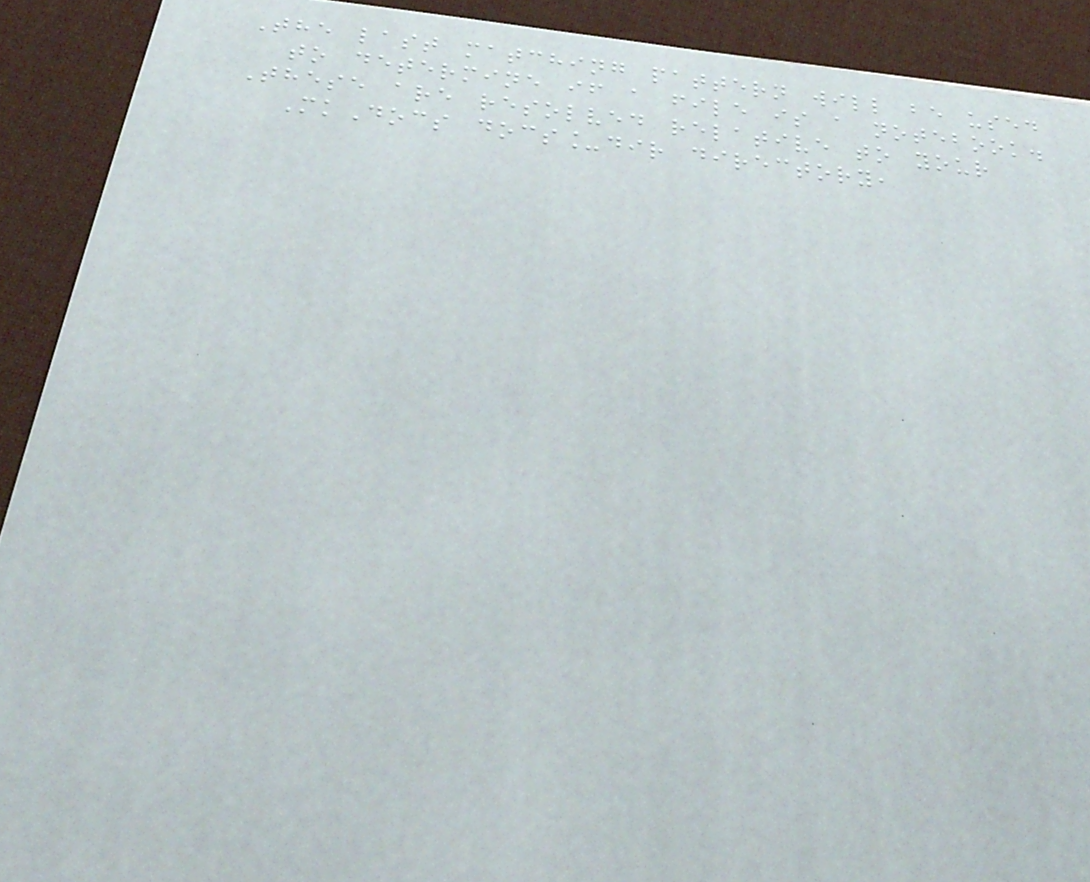The last matching pattern will be used
to determine if a file is a notebook.
These are resolved relative to your
MkDocs docs_dir directory,
